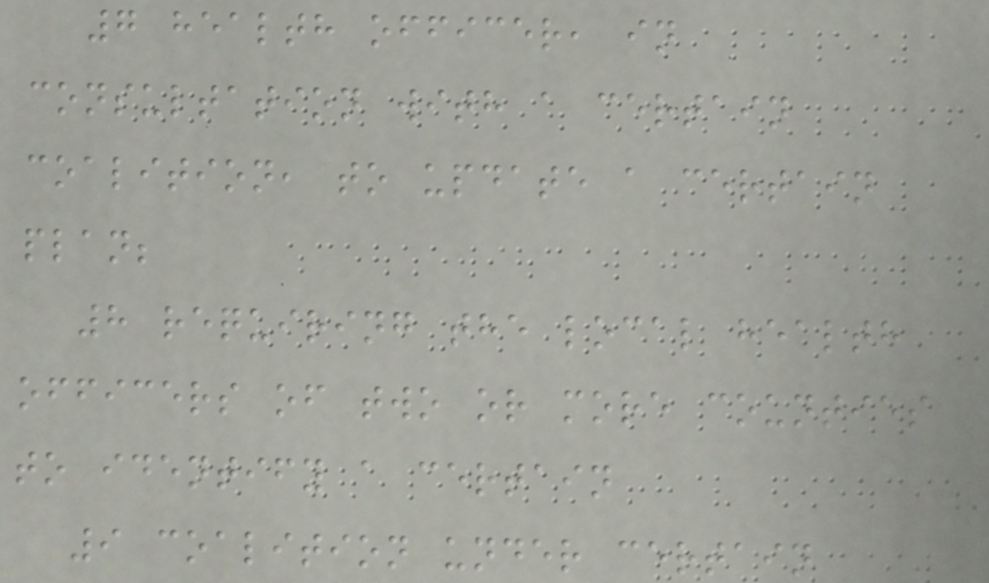7 health officer, in
consultation with a certain
coalition, to update a certain
plan;
8 requiring the local health
officers of two or more counties
to identify a certain
9 coalition under certain
